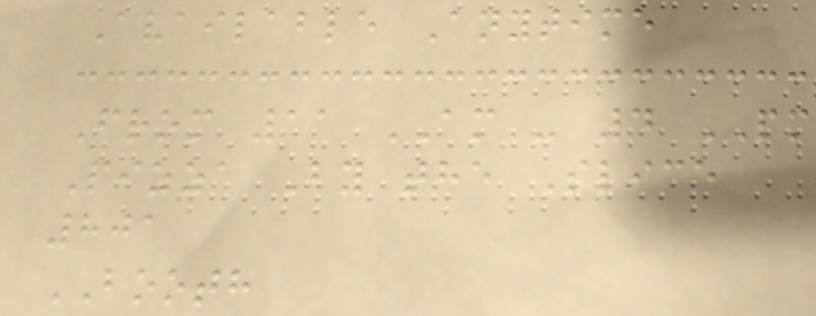Available Anytime
From 11 AM - 4 PM
Pizza By the Slice
801
BOOTH
